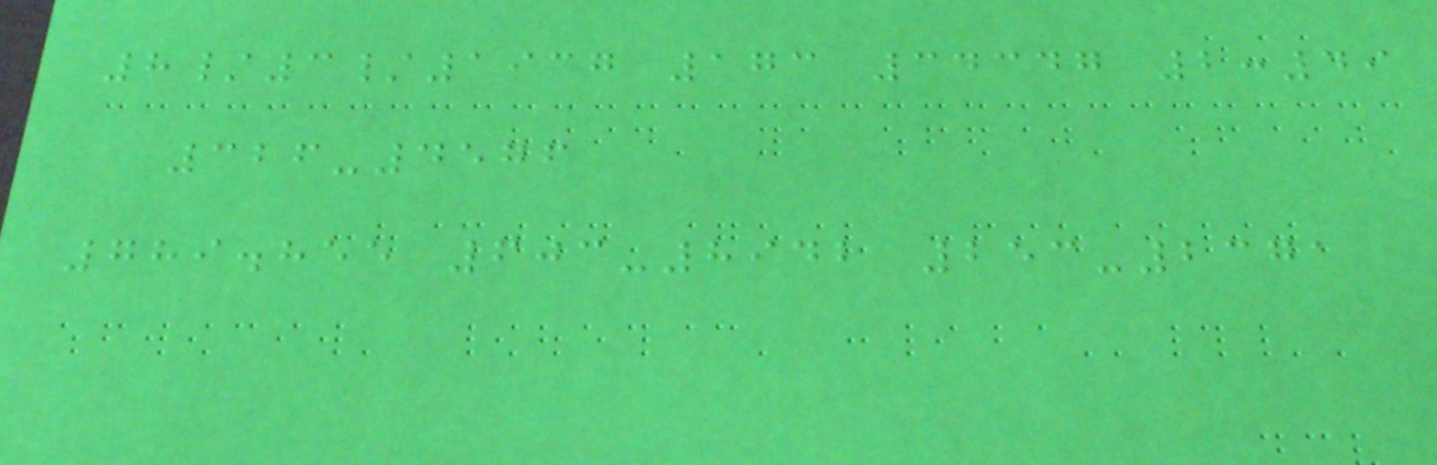8/3/1937 173 34347 2:49
326-4576
789.855 603-8942 253-2371
